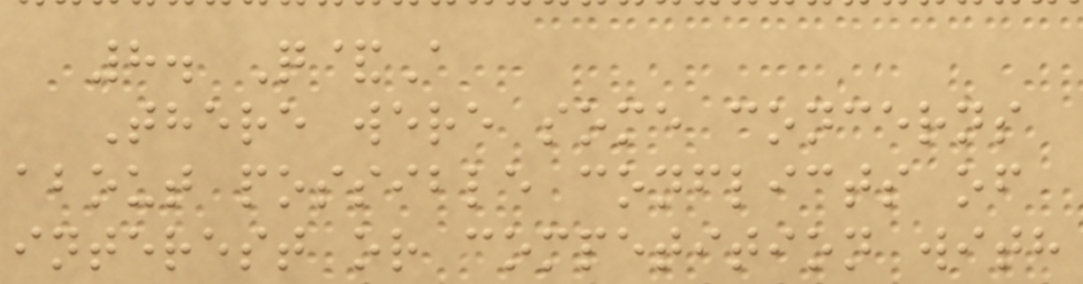8. Q&A
There were some concerns
about possible conflicts of
interest or competition with
